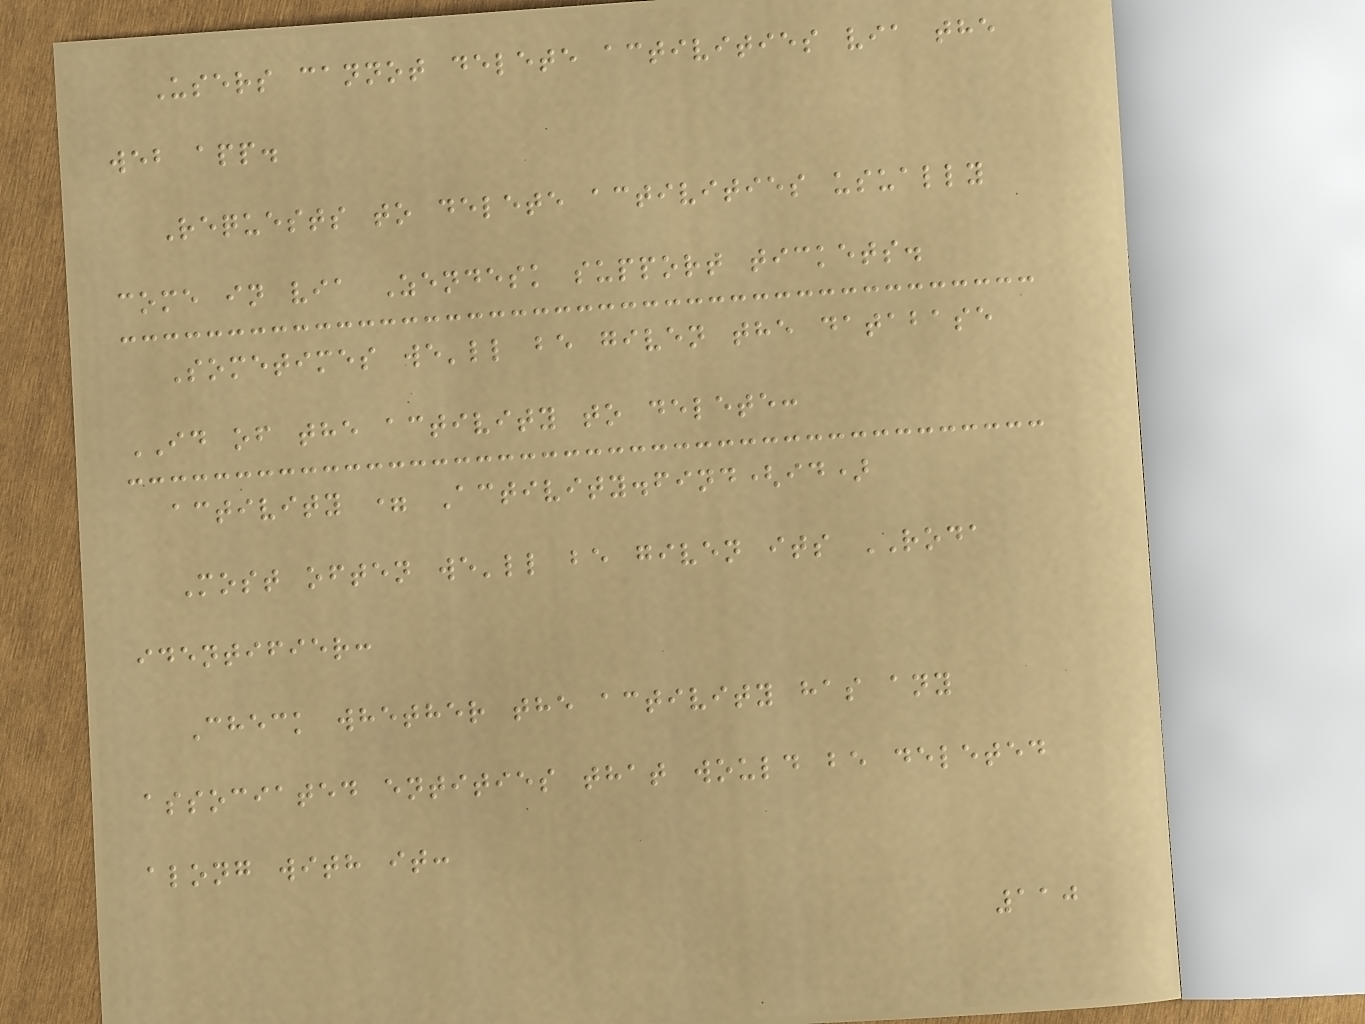Users cannot delete activities via the
web app.
Requests to delete activities usually
come in via Zendesk support tickets.
Sometimes we'll be given the database
ID of the activity to delete:
activity = Activity.find(id)
Most often we'll be given its RODA
identifier:
Check whether the activity has any
associated entities that would be deleted
along with it:
110
